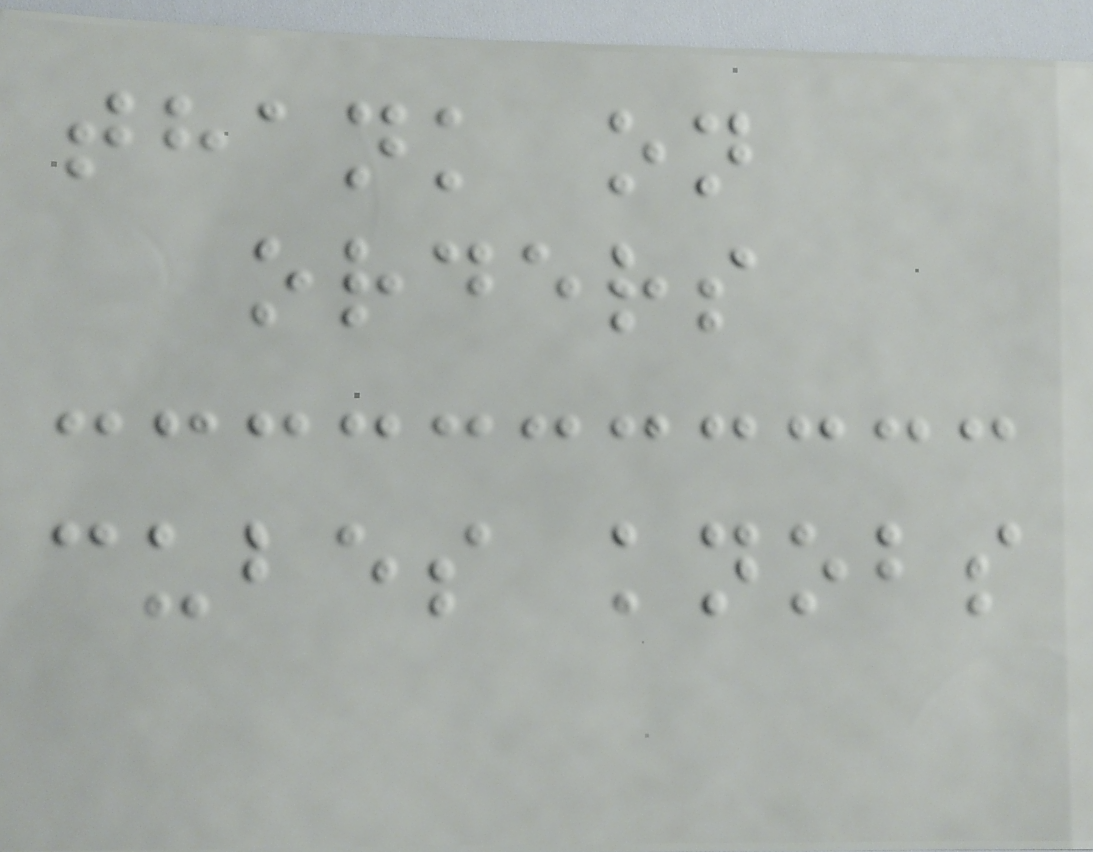thank on
orders
cubes knobs
